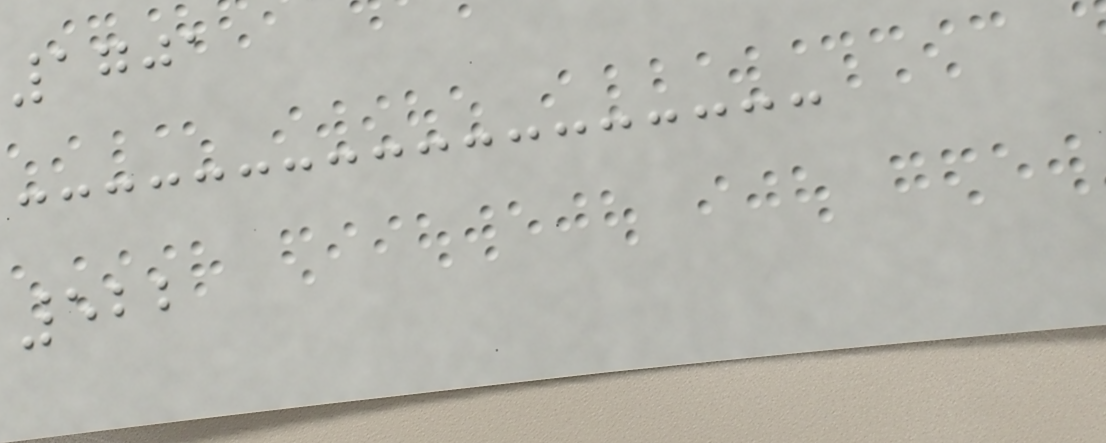1701
522
